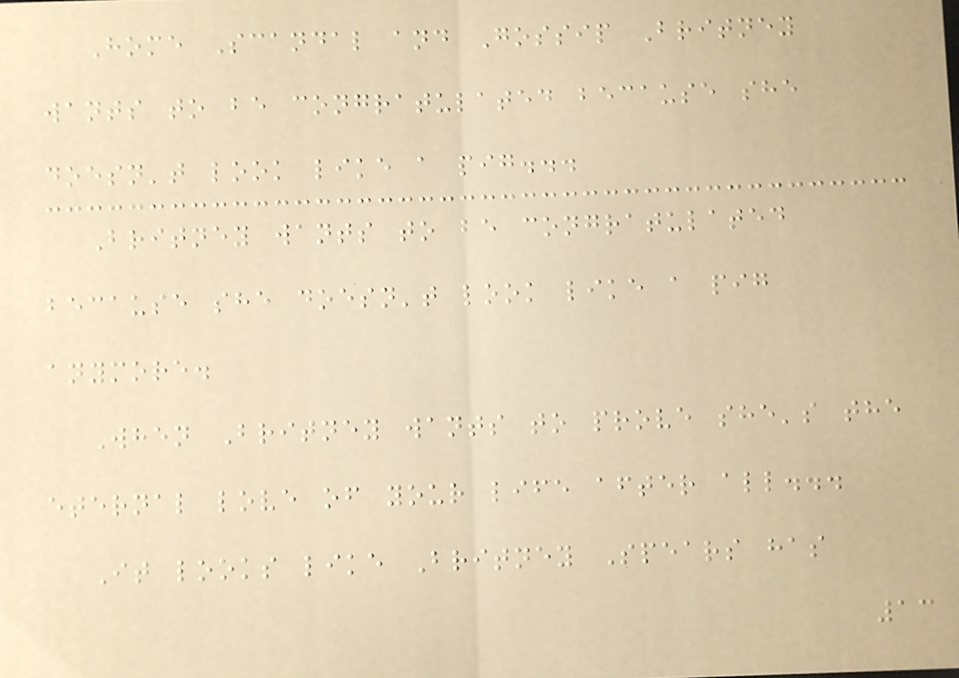Home Scandal and Gossip Britney
wants to be congratulated because she
doesn't look like a pig...
Britney wants to be congratulated
because she doesn't look like a pig
anymore.
When Britney wants to prove she's the
eternal love of your life after all...
It looks like Britney Spears has
13
